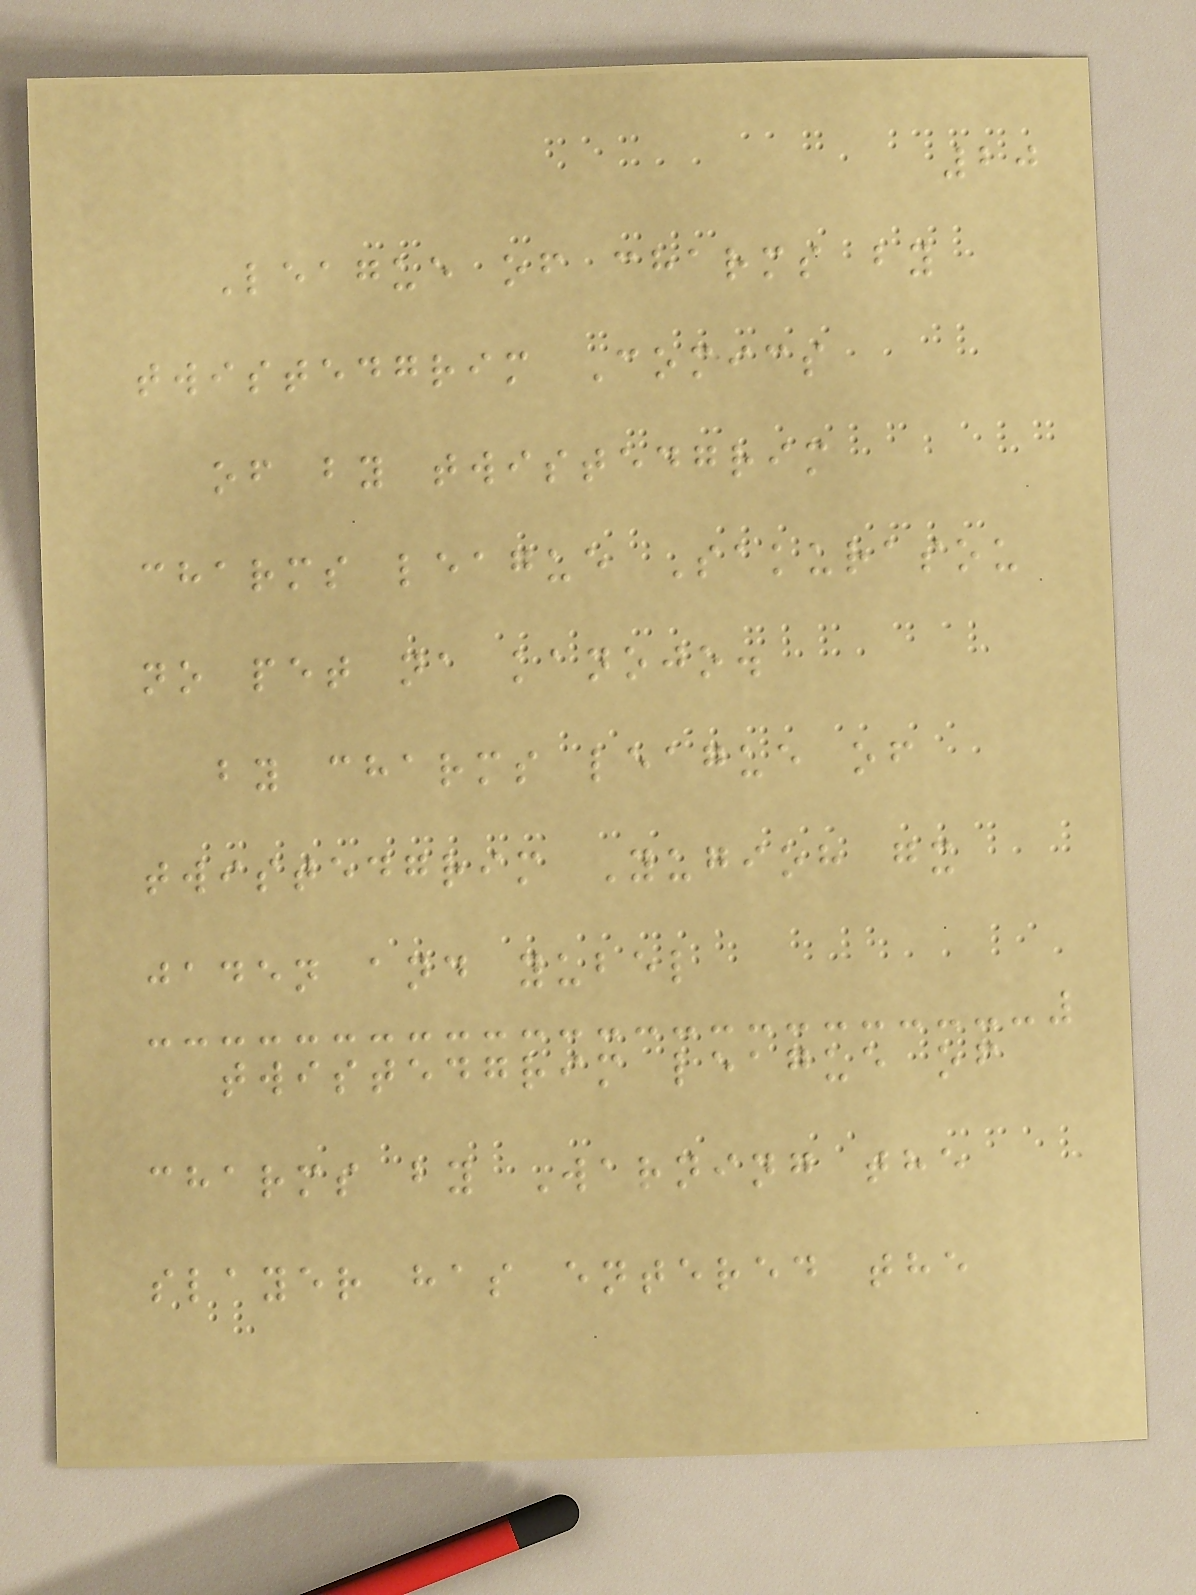20
League of charms by
twistedgrim Comics
of by twistedgrim
charms league Sakurasou
no pet na kanojo.
by charms league of
twistedgrim Yugioh gx
jaden and yubel
twistedgrim league of
charms by Warning the
slayer has entered the
